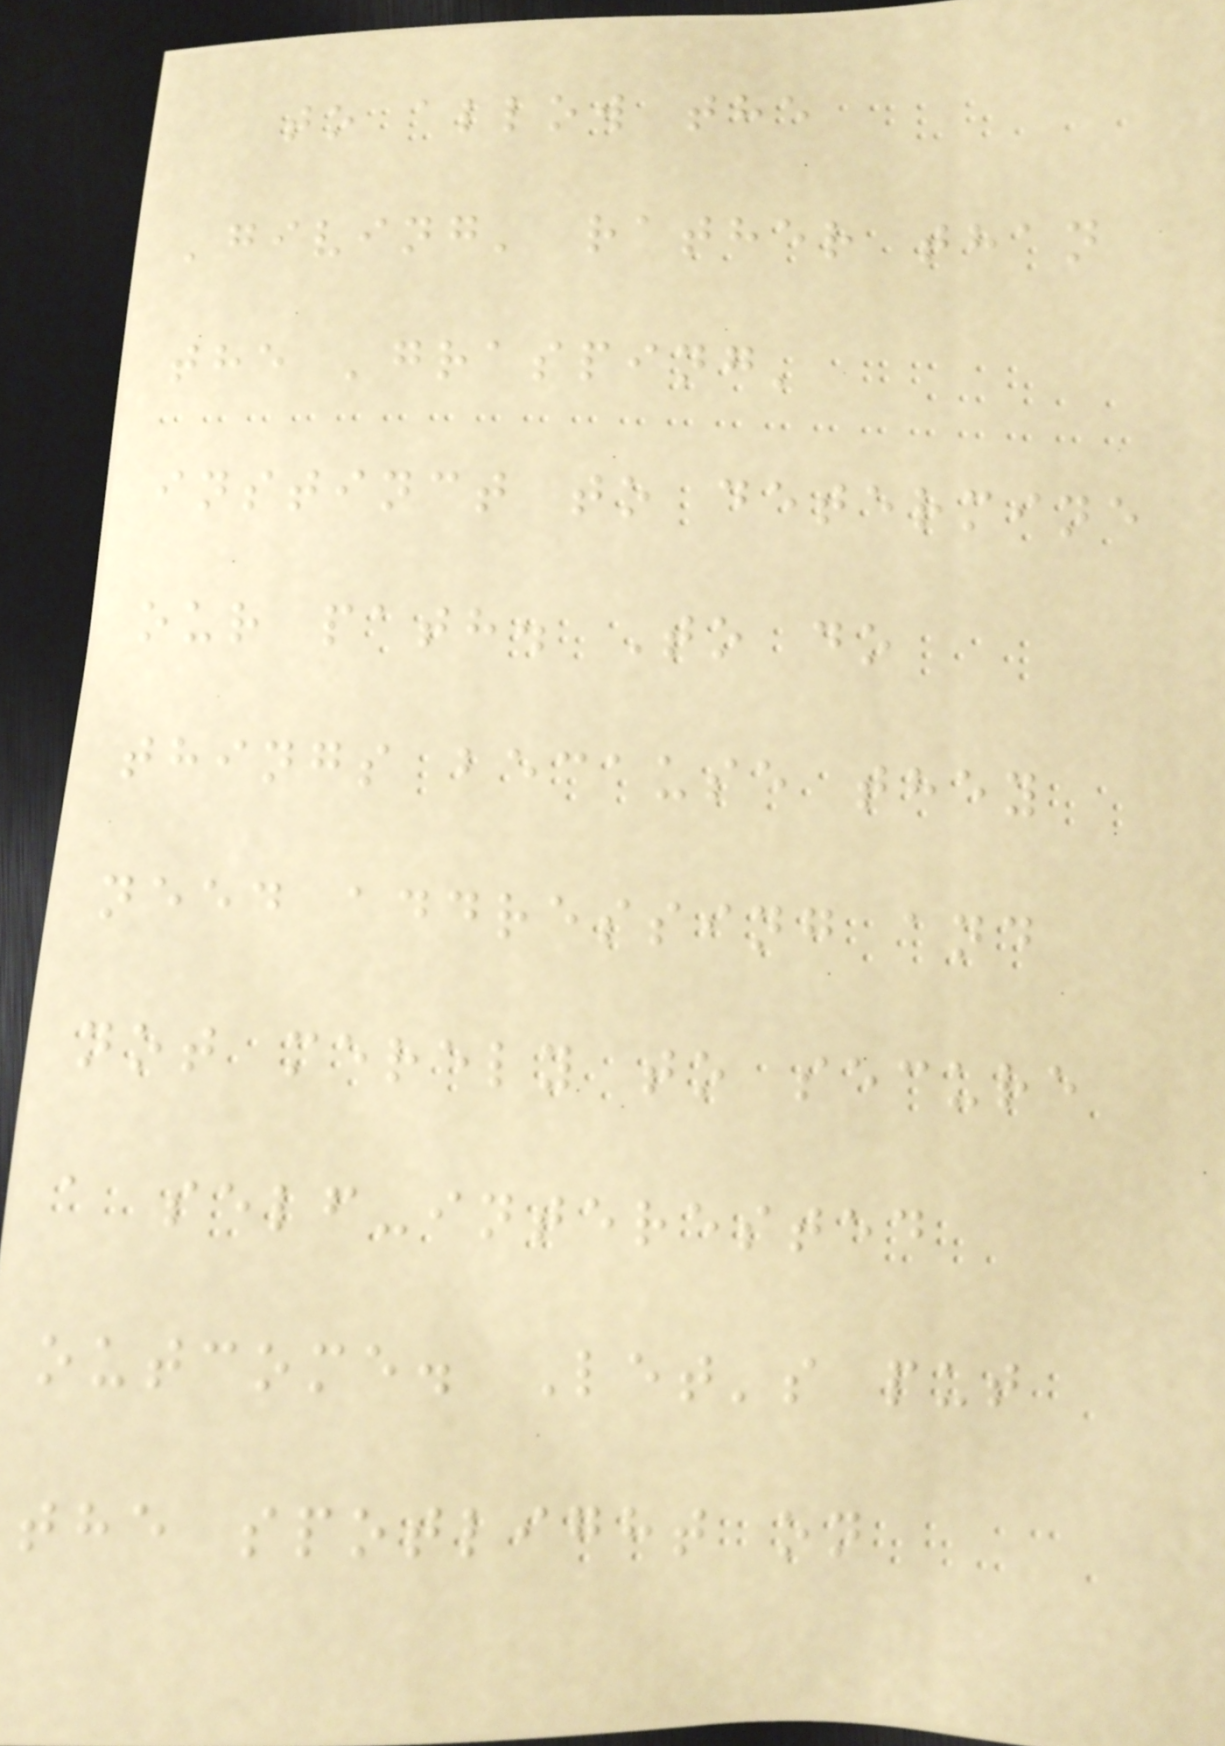to allow the
'giving' rather than
the 'grasping'
instinct to determine
our path. To do
things because they
need addressing and
not merely to secure
a self-interested
outcome. Let's put
the spotlight on
